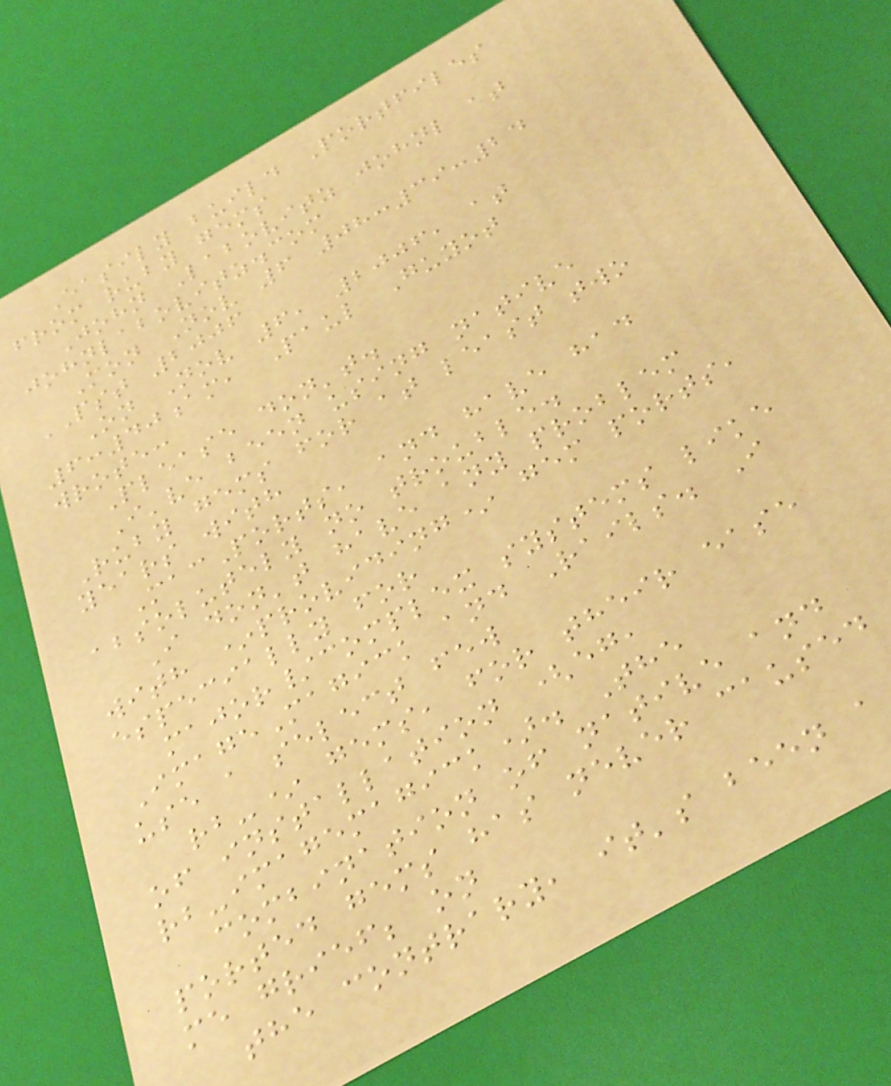Easily build Portfiles
from ruby gems
John Labovitz johnl at
johnlabovitz.com
Mon Nov 6 08:39:24
PST 2006
On Nov 6, 2006, at
6:40am, Paul Guyot
wrote:
Please don't.
I've been using native
Ruby gems for at least two
years with
MacPorts, and have had
absolutely no trouble.
I don't have any problem
with *providing* gem ports,
especially for
major/complex systems like
ImageMagick and Rails. I
use a select few
rb-* gems, for their ease
of installation (eg,
rb-imagemagick). The
combination of native and
ported gems has never caused
me grief; on
the contrary, it's been a
